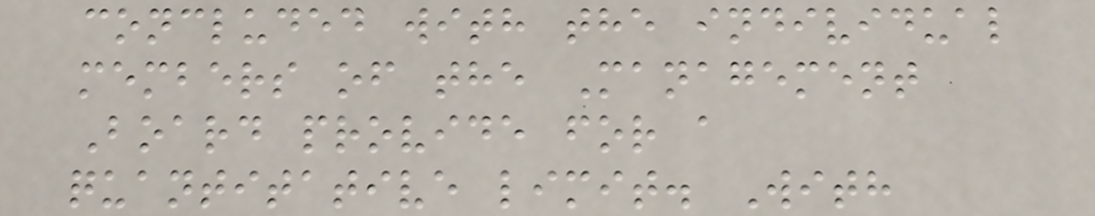concluded with the individual
members of the Management
Board provide for a
quantitative limit. With
